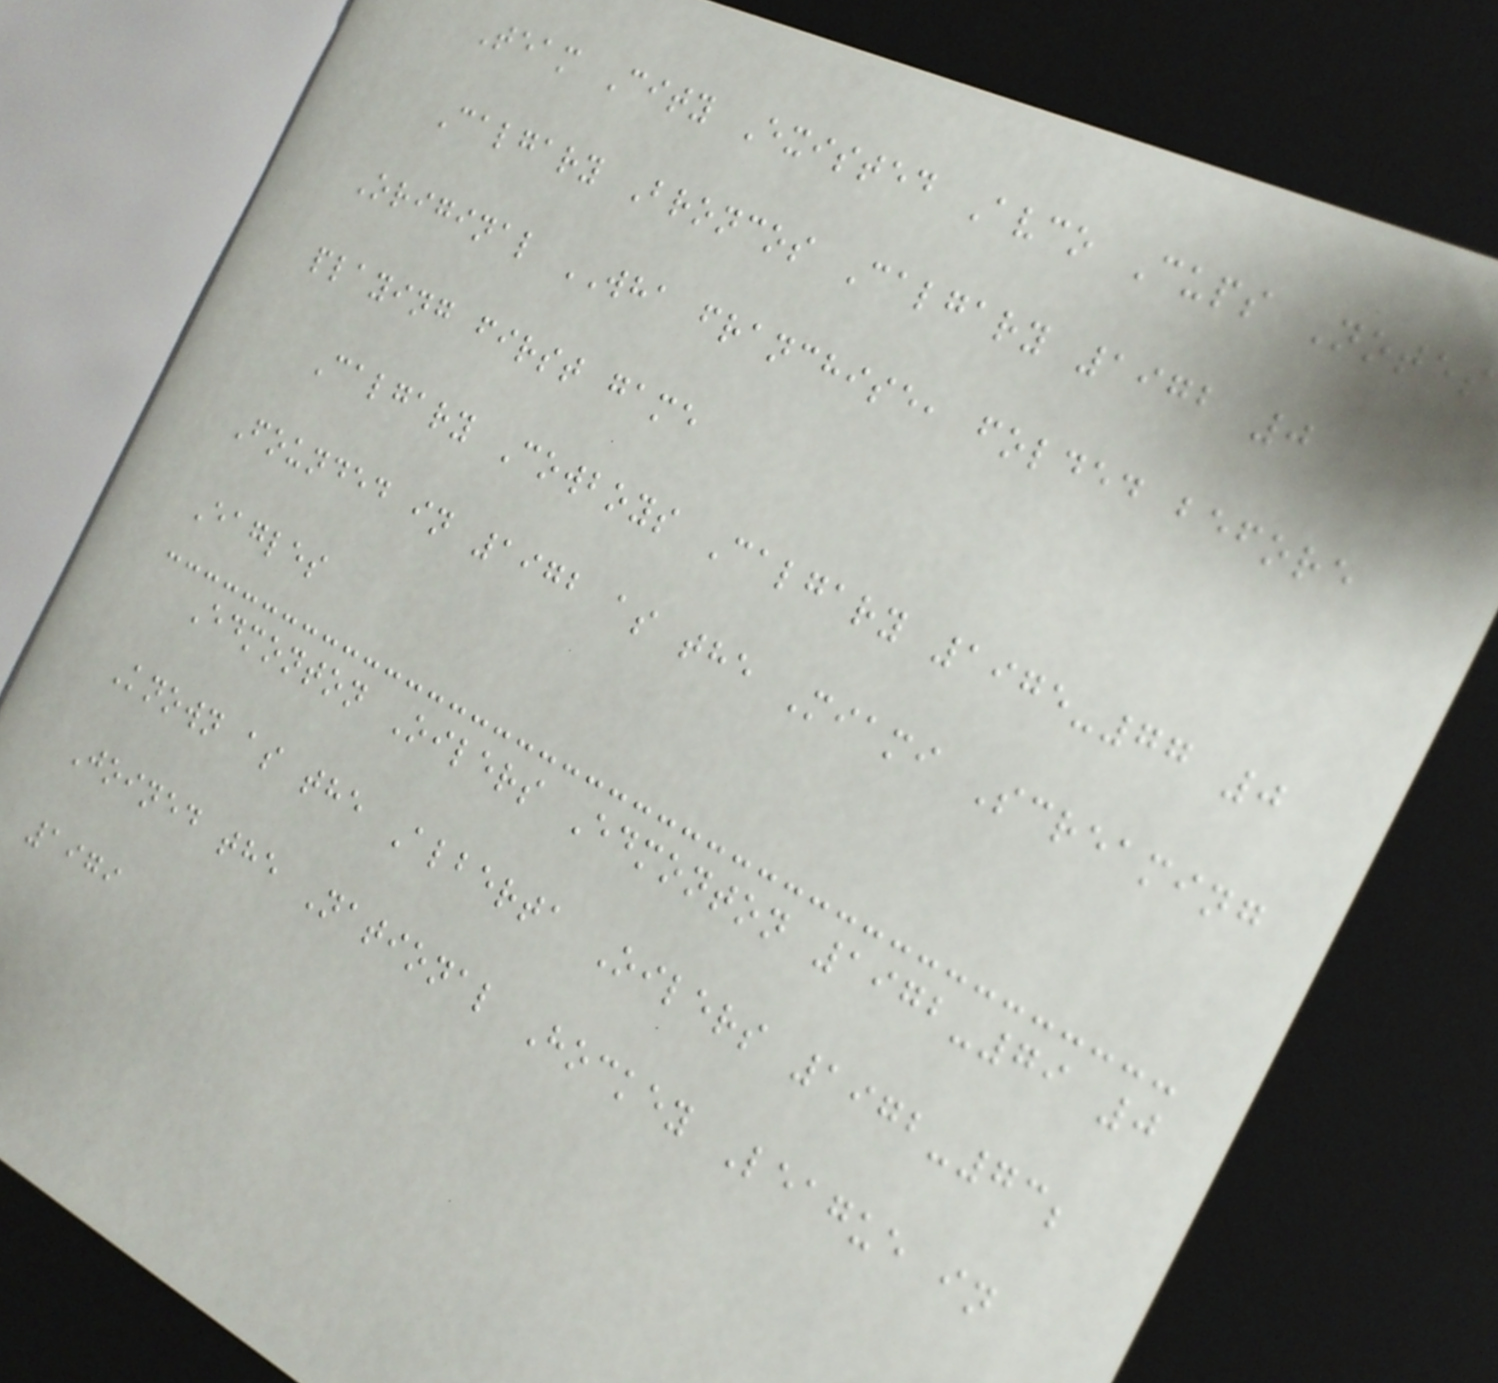Team City Existed Avco Cups Notes
Calgary Broncos Calgary 1972 0
Original WHA franchise, folded before
playing first game
Calgary Cowboys Calgary 1975-77 0
Founded in 1972 as the Miami Screaming
Eagles
Edmonton Oilers Edmonton 1972-79 0
Known as the Alberta Oilers 1972-73;
Joined the National Hockey League in
1979
